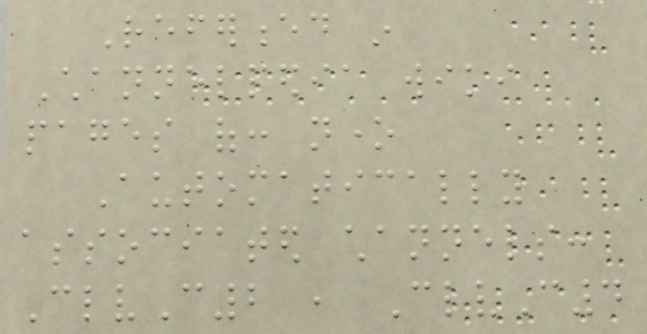Referenced in
Channelpedia wiki
pages of: none
Automatically
associated channels:
ClvC2 , ClvC4
